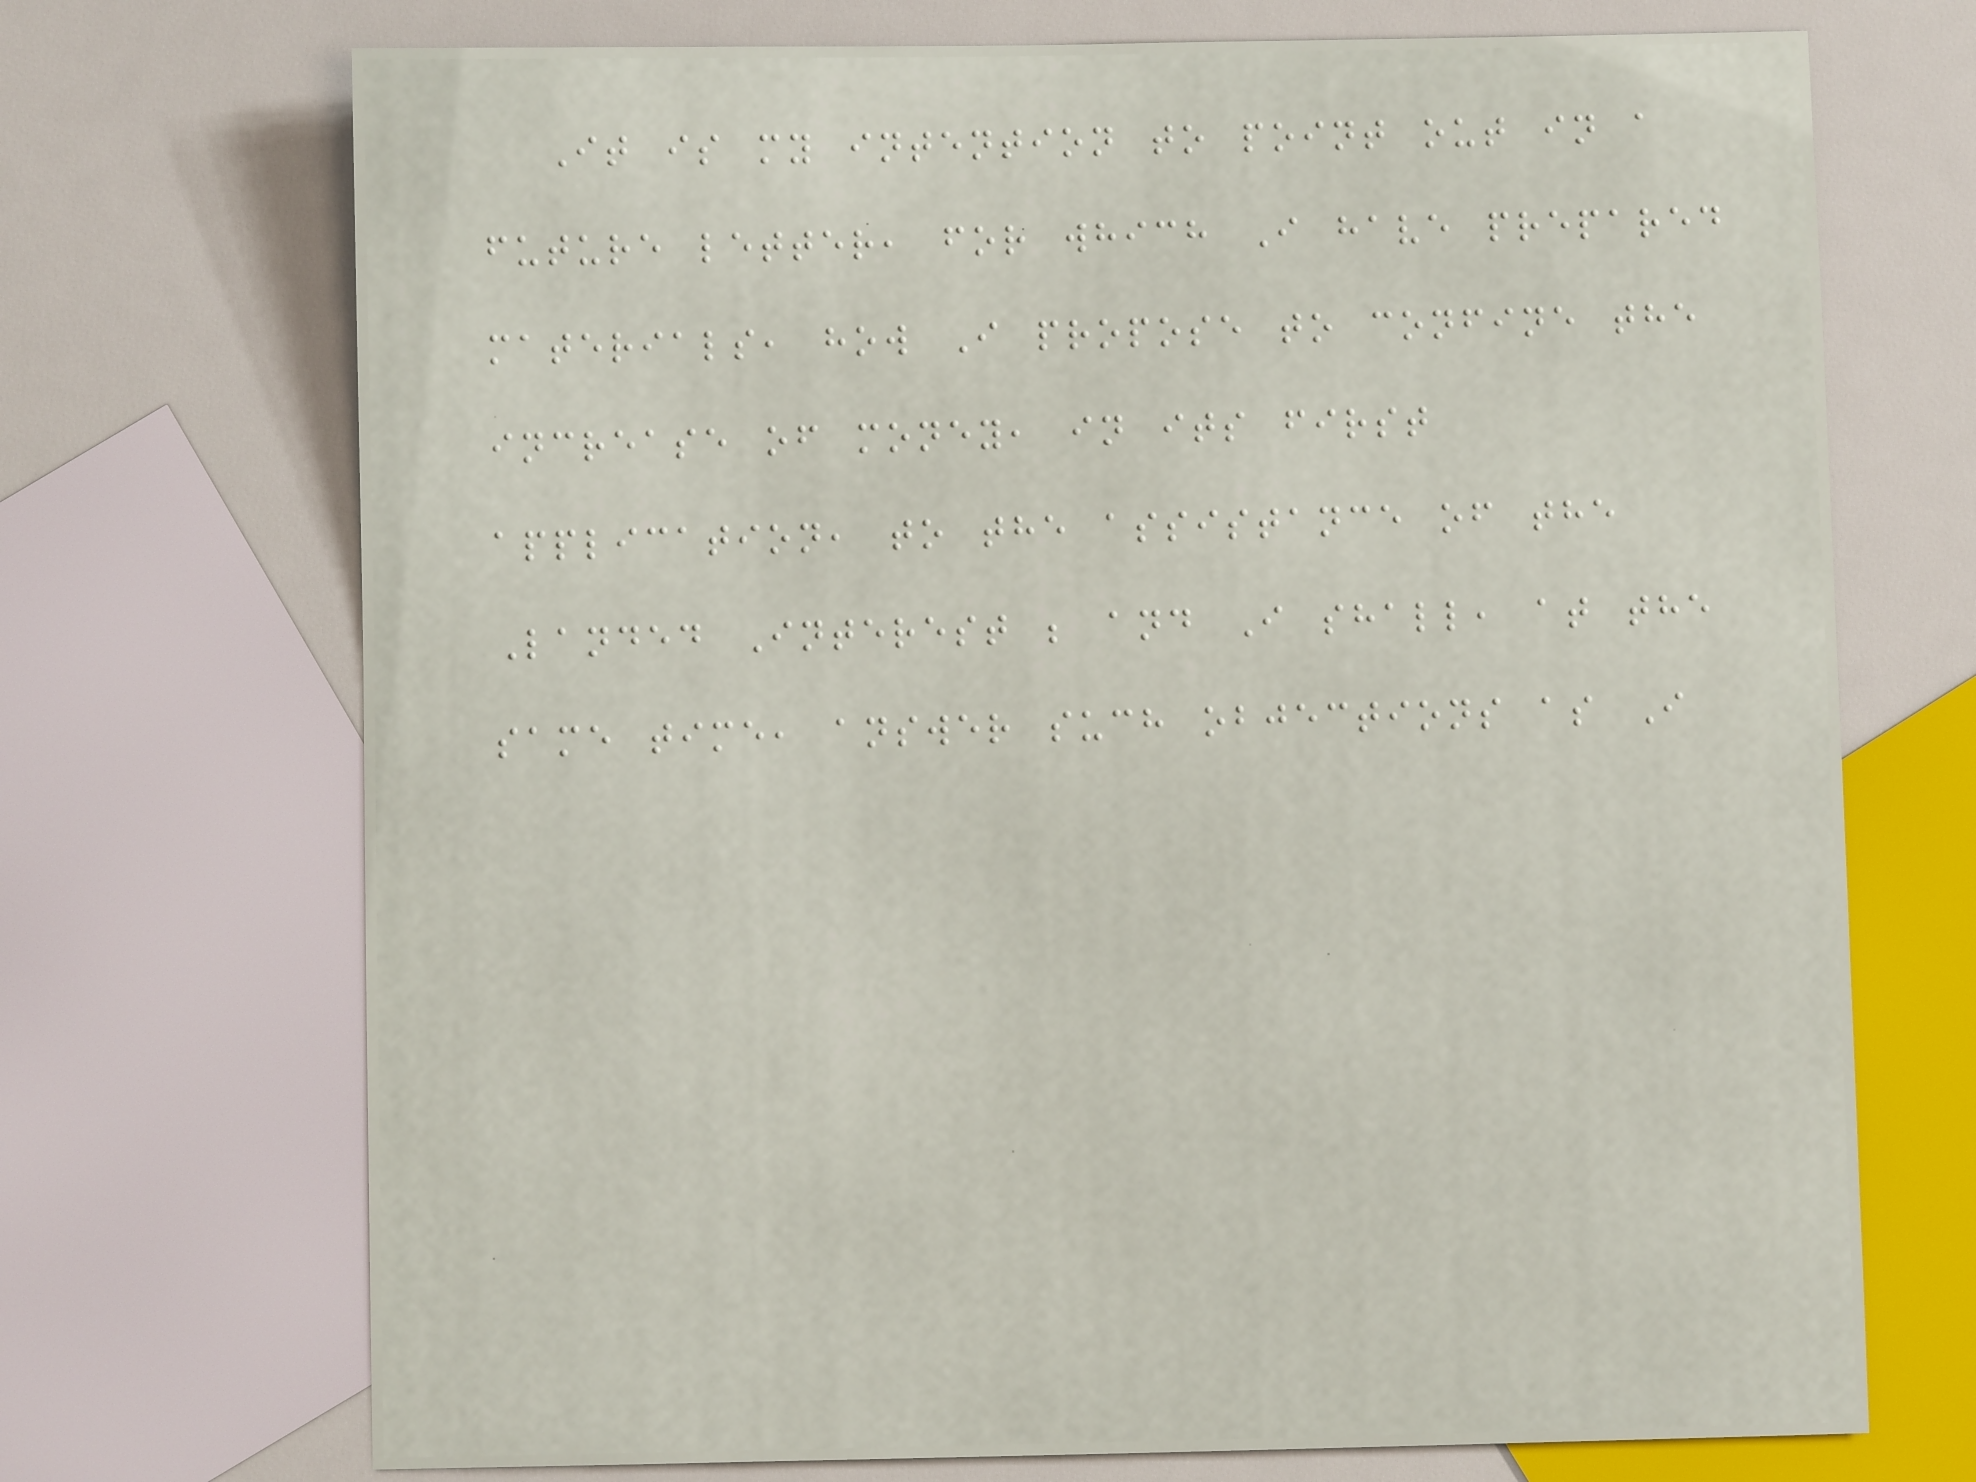It is my intention to point out in a
future letter, for which I have prepared
materials, how I propose to confine the
increase of money, in its first
application, to the assistance of the
Landed Interest ; and I shall, at the
same time, answer such objections as I
